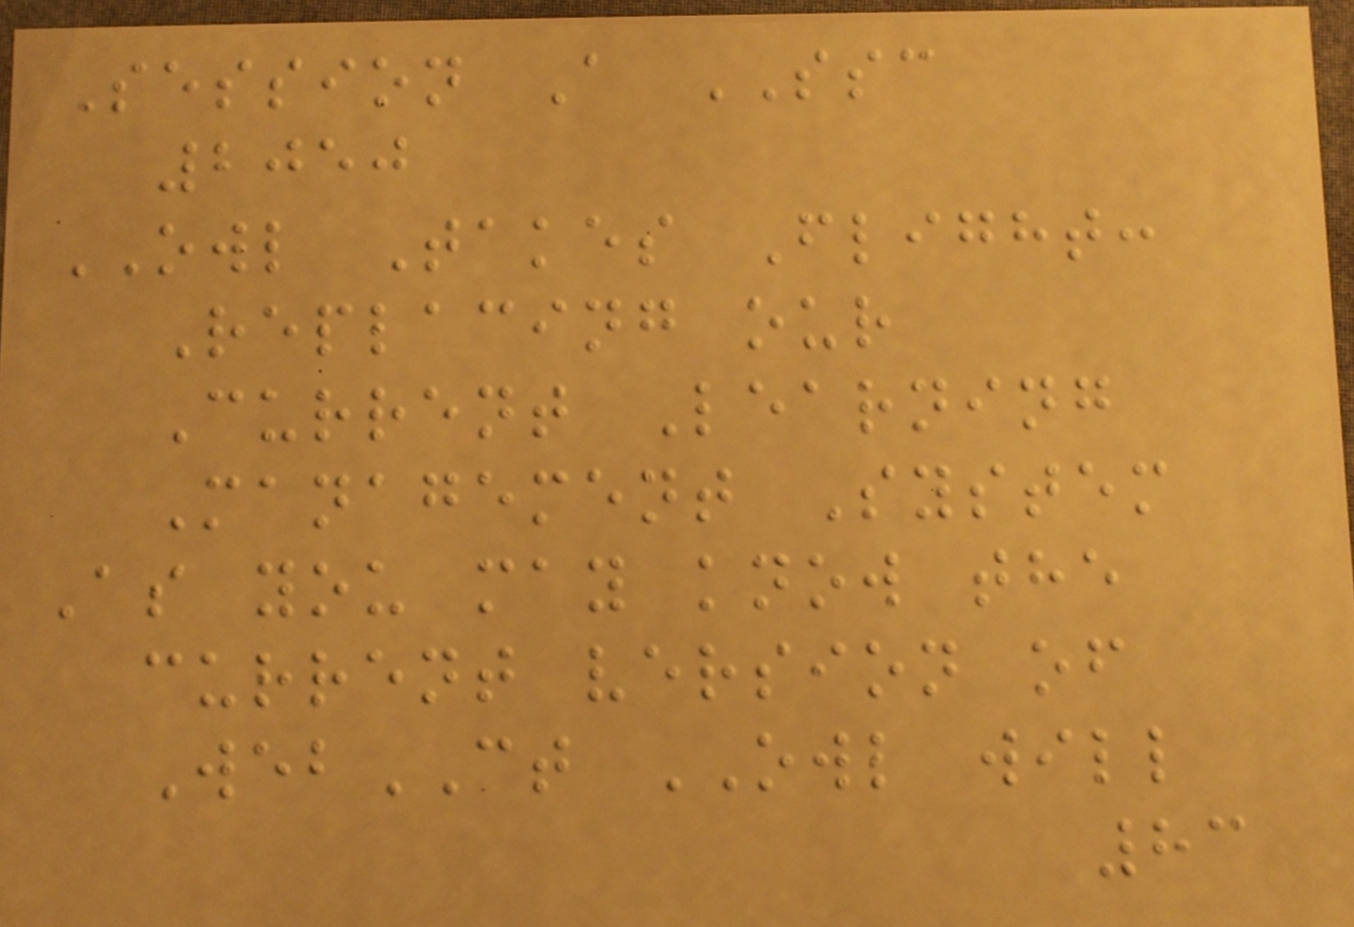Session A SSC
2050
OWL Takes Flight:
Replacing our
Current Learning
Management System
As you may know the
current version of
WebCT OWL will
83
